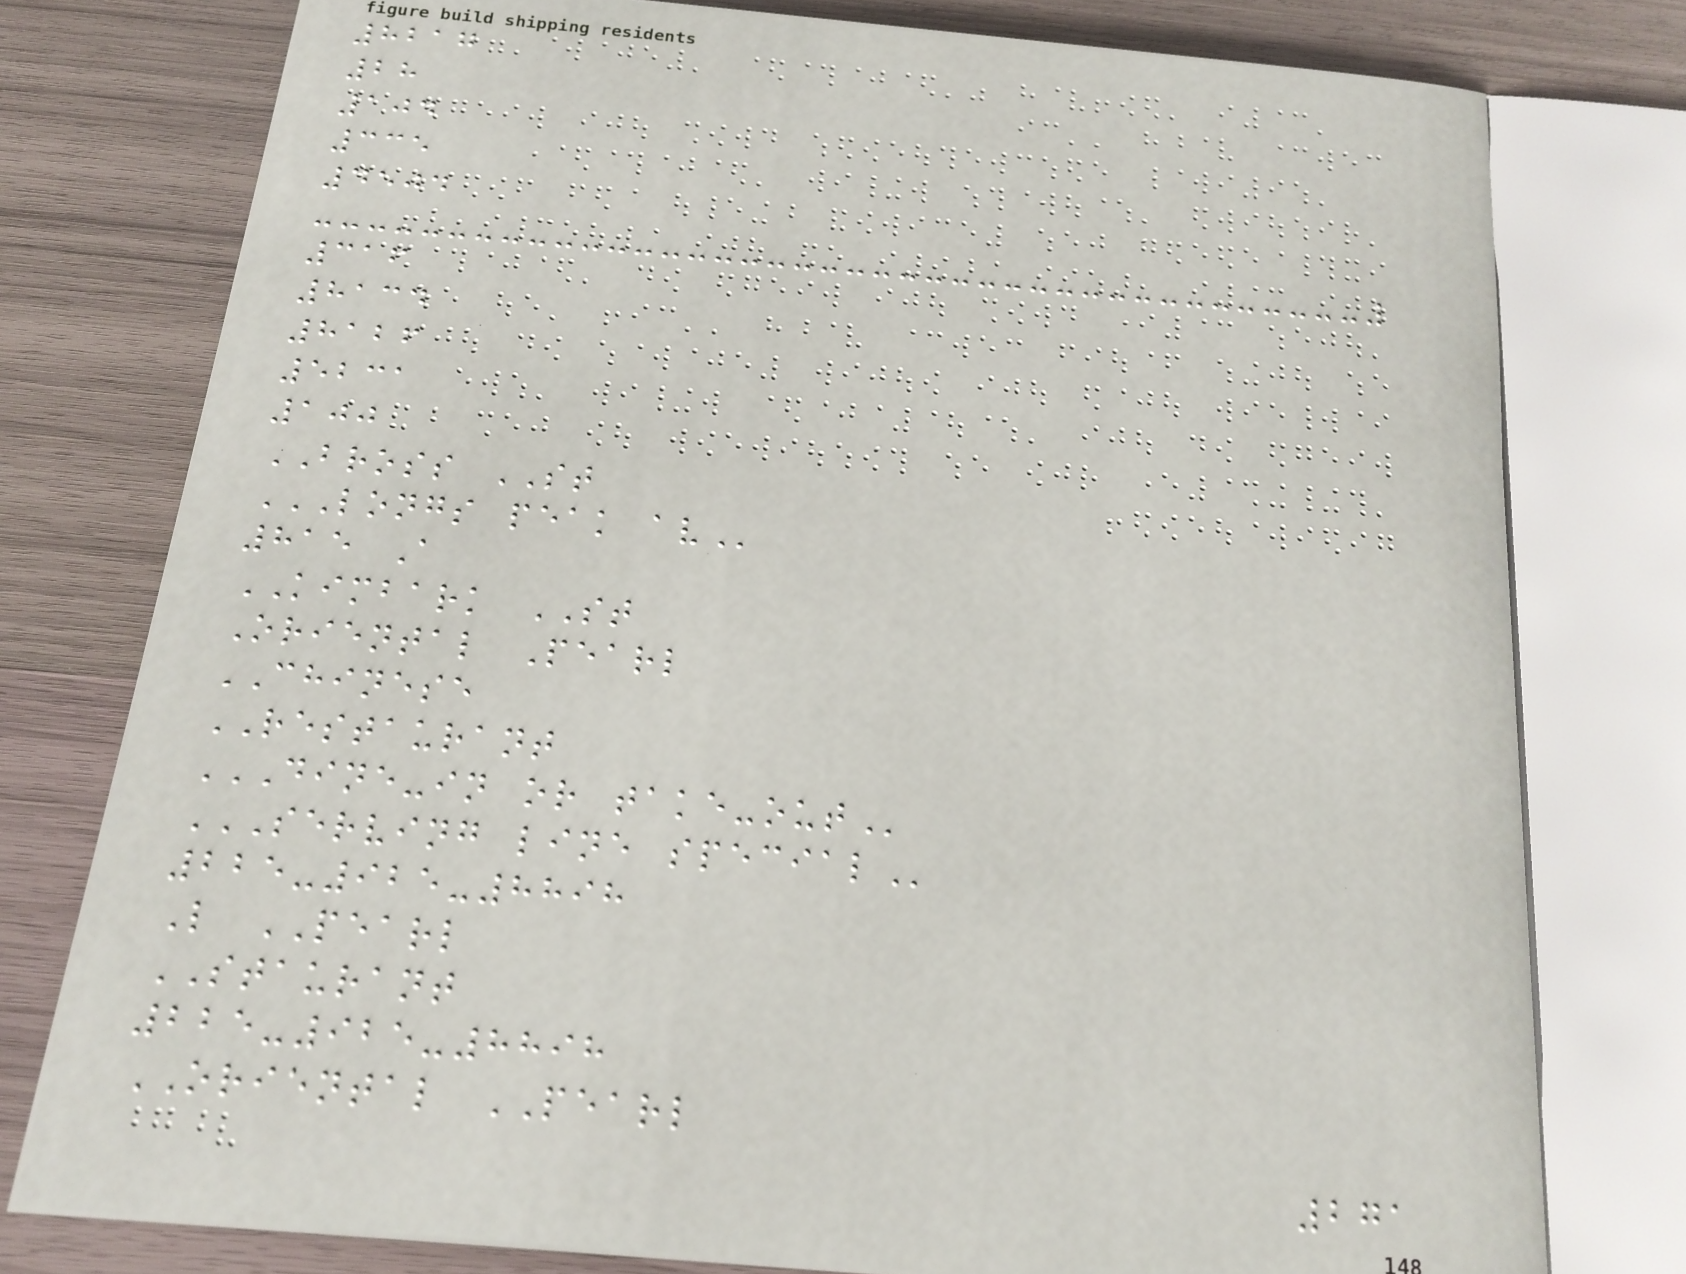8217
28
104
335
4504
316
8134
8126
5231
100
BROSS ST
LONGS PEAK AV
815 A
KIMBARK ST
Oriental Pearl
CHINESE
RESTAURANT
DINE-IN OR TAKE-OUT
SERVING LINE SPECIAL
225-925-8898
L PEARL
STAURANT
225-925-8898
ORIENTAL PEARL
271
